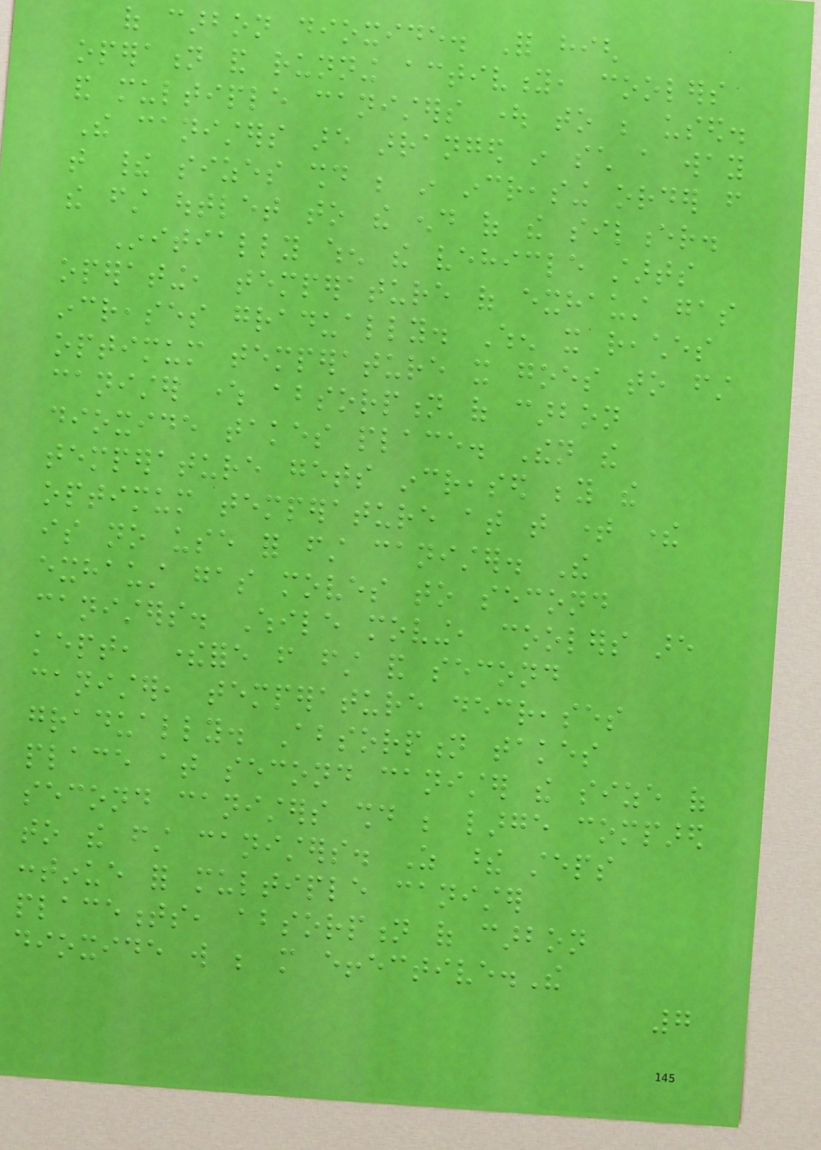of carbon dioxide. For high
operation and running activity, coolers
and multiple canisters ought to be used.
The canisters are arranged in such a way
that their sizes should be in increasing order from
the first outlet to the end of the silencer.
Initially when the vehicle starts
operating, temperature of exhaust gas
increases gradually. When it reaches
optimum temperature it goes to first
canister where absorption of carbon
dioxide takes place. Then the
temperature gets increased beyond the
optimum temperature at that time there
is no use for first canister. The
exhaust gas moves to second
canisters. While moving, coolers are
kept, therefore from first and second
canister, temperature decreases
gradually. Absorption takes
place at second canister the size of
second canisters should be large compared
to the first canisters. As these steps
continue for multiple canister
placements, absorption of carbon
dioxide will be more effective.The
7
